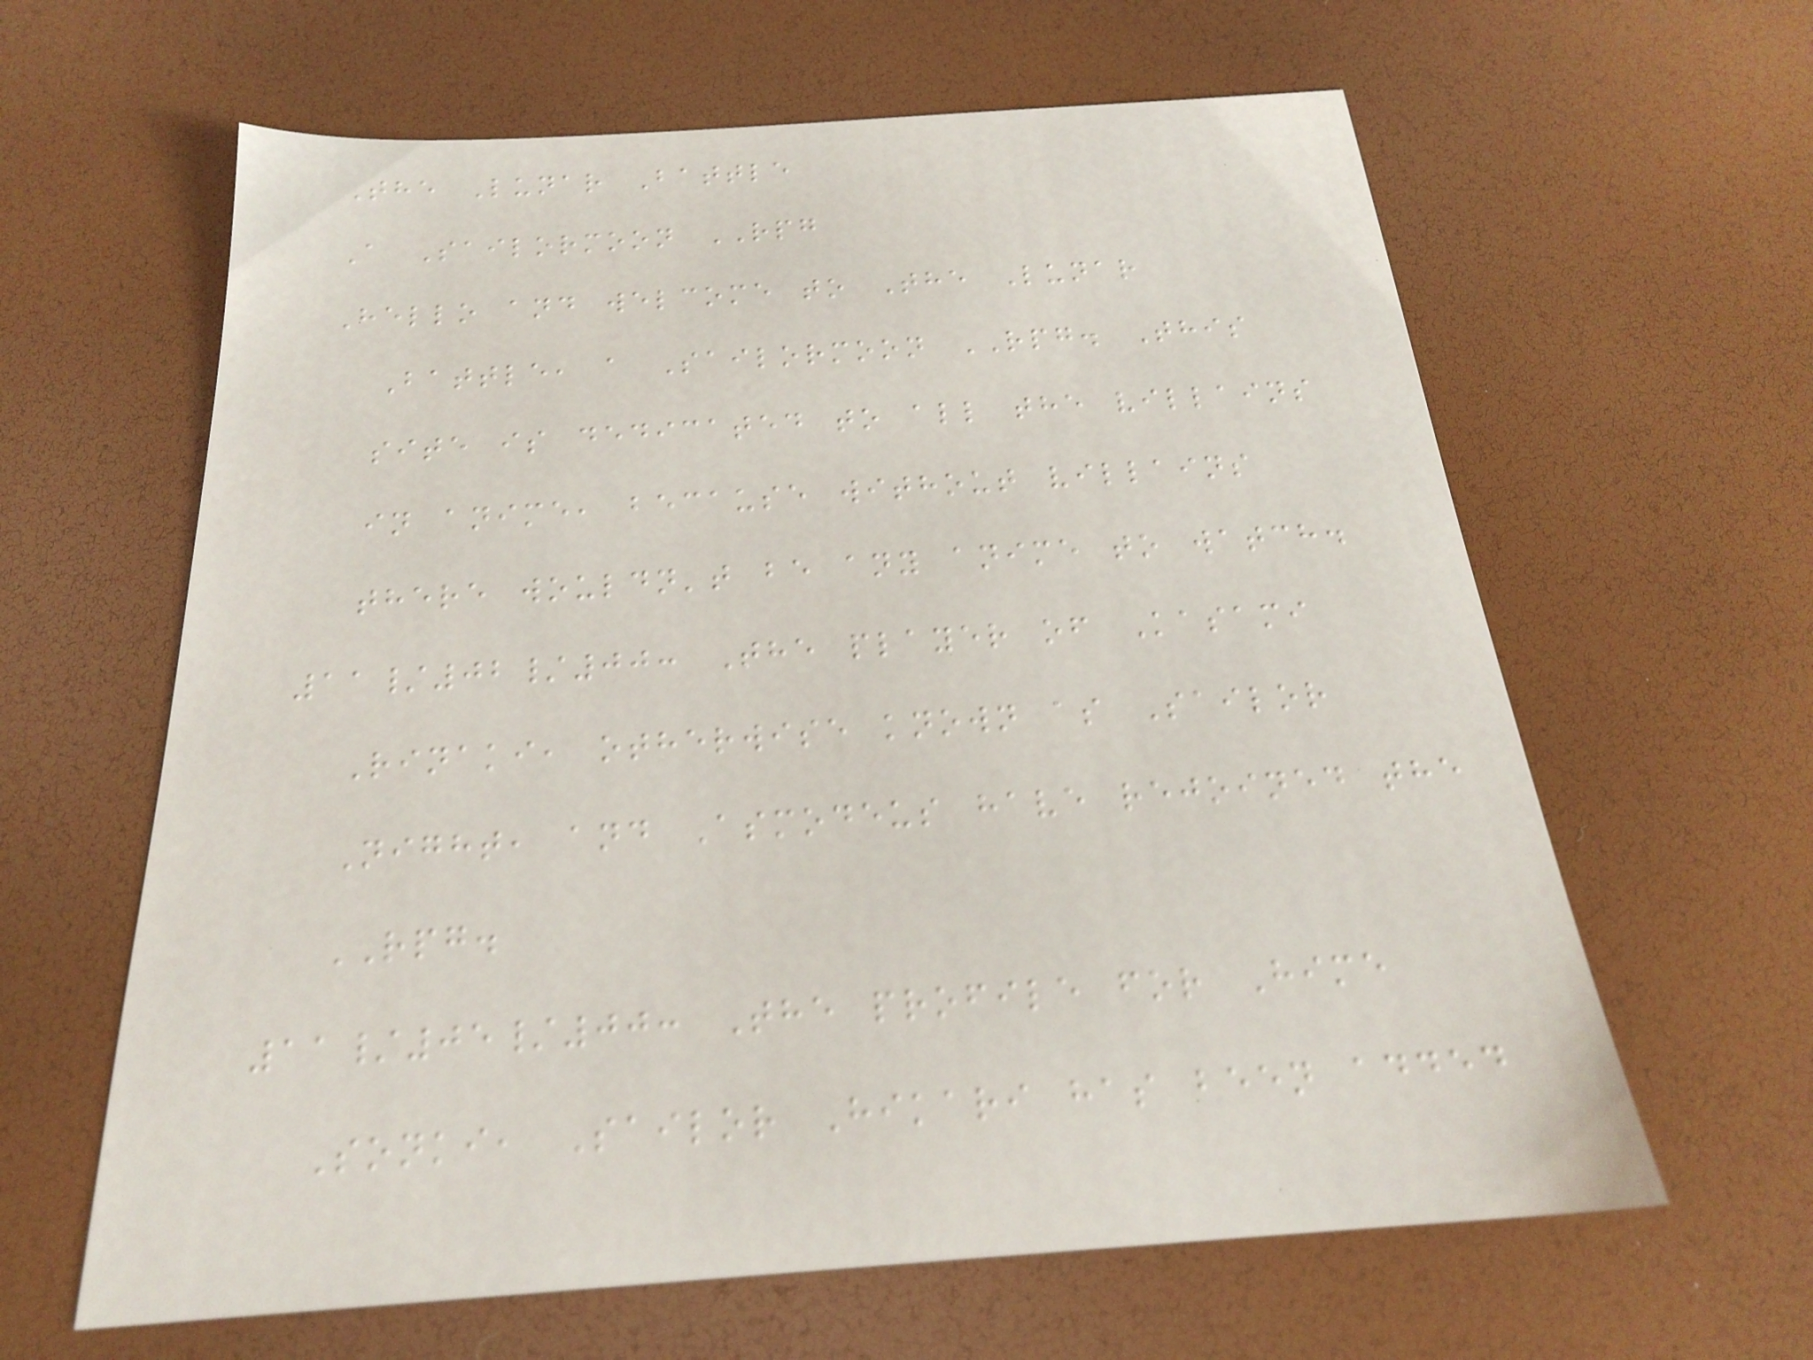The Lunar Battle
A Sailormoon RPG
Hello and welcome to The Lunar
Battle, a Sailormoon RPG. This
site is dedicated to all the villains
in anime, because without villains
there wouldn't be any anime to watch.
11/02/00: The player of Kasami
Rinaki, otherwise known as Sailor
Night, and Asmodeus have rejoined the
RPG.
11/05/00: The profile for Hime
Sonki, Sailor Hikari has been added
